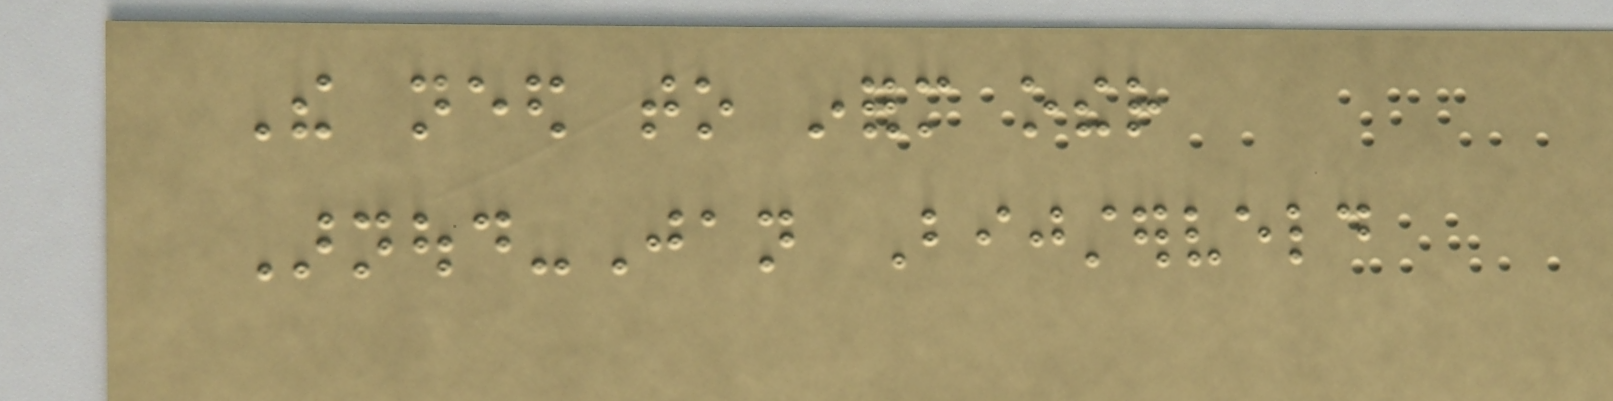The need to inform other
Arnoud-Jan Bijsterveld
